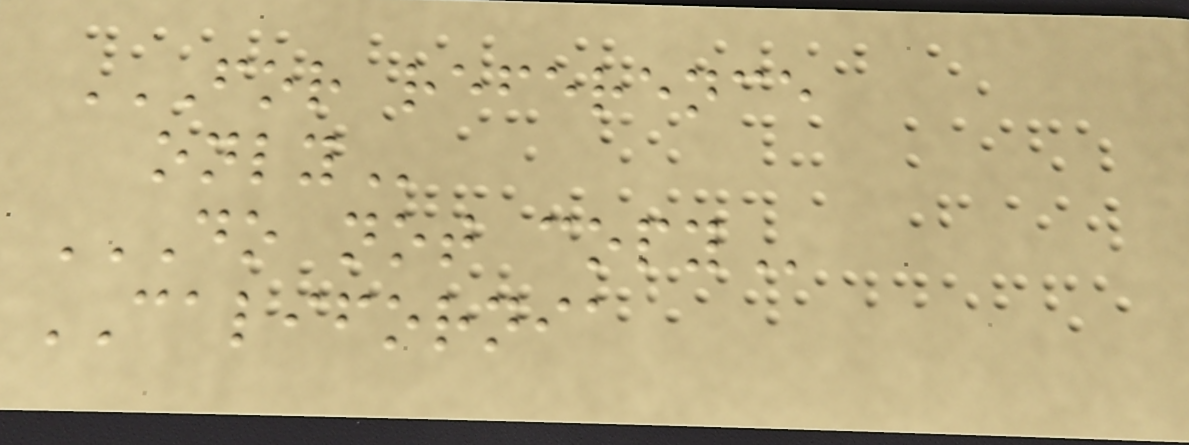FOR REFERENCE
ONLY
DO NOT COPY
CALIFORNIA
